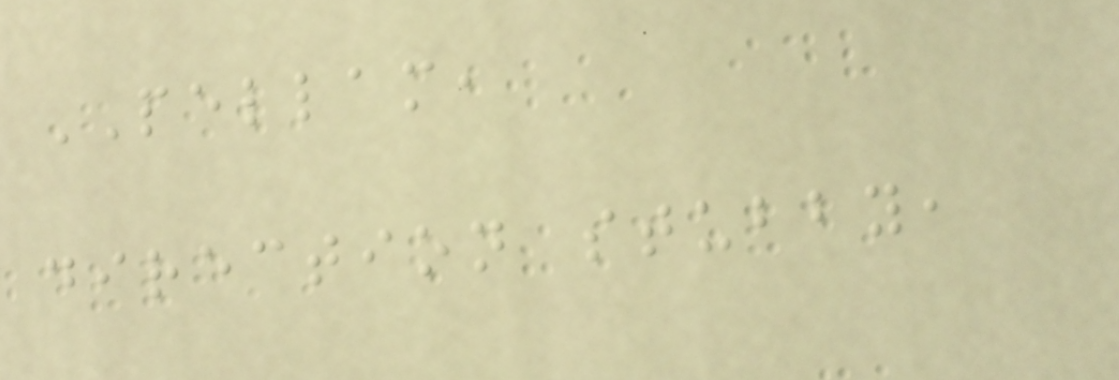PELLAM,
direction stubby,
